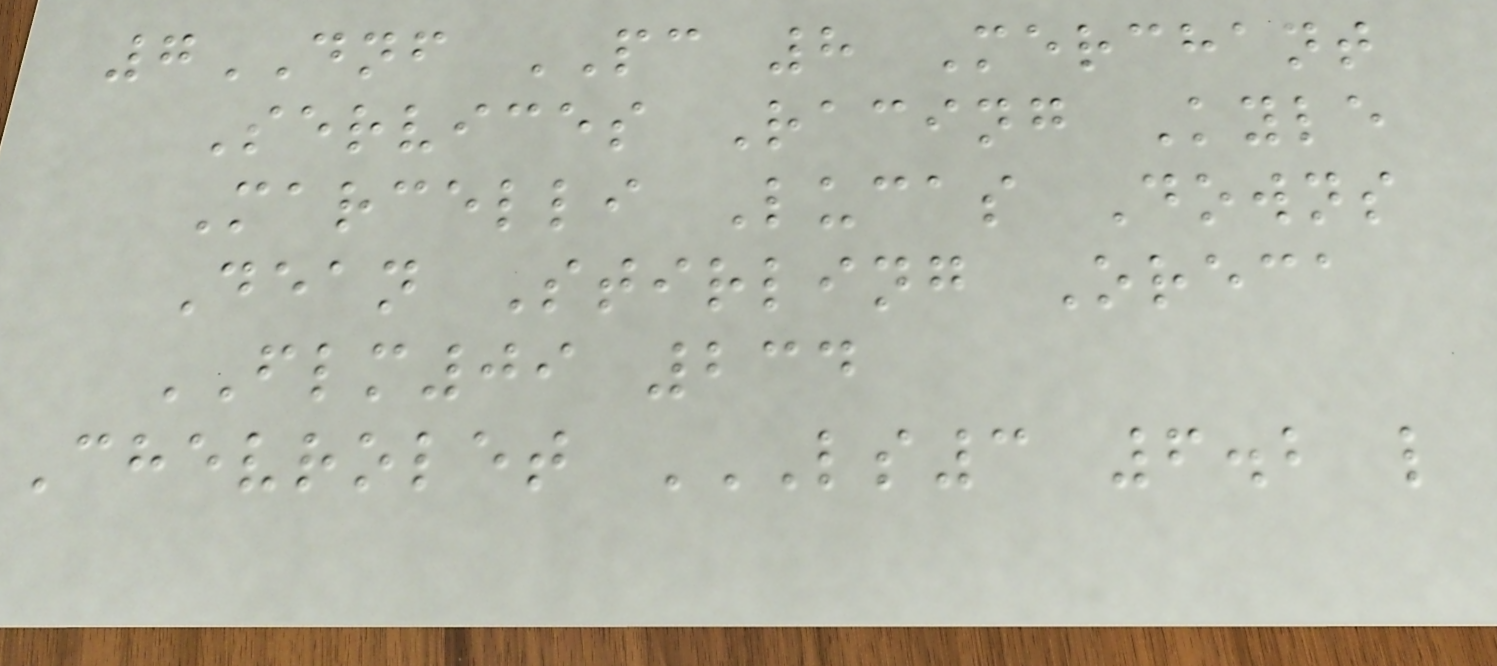7DNF PC 8 Merchant
Services Racing Kyle
Marcelli Lucas Downs
Dean Stirling Oreca
FLM09 234
Chevrolet LS3 6.2 L
